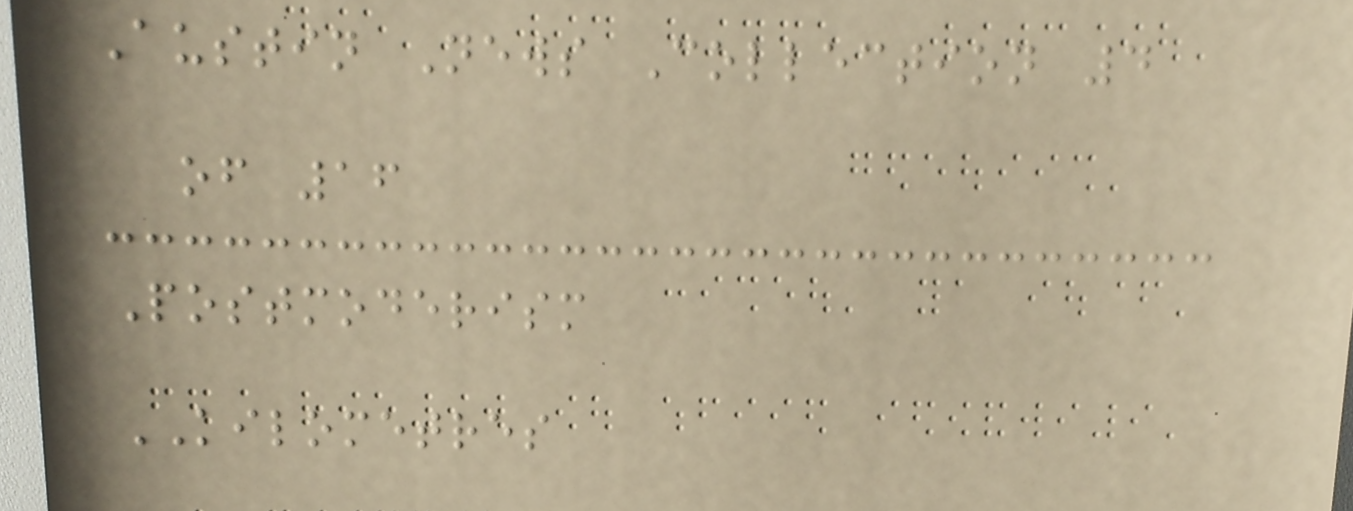Austin News Collection 4
of 16
Postmoderism
KILOMETRES
